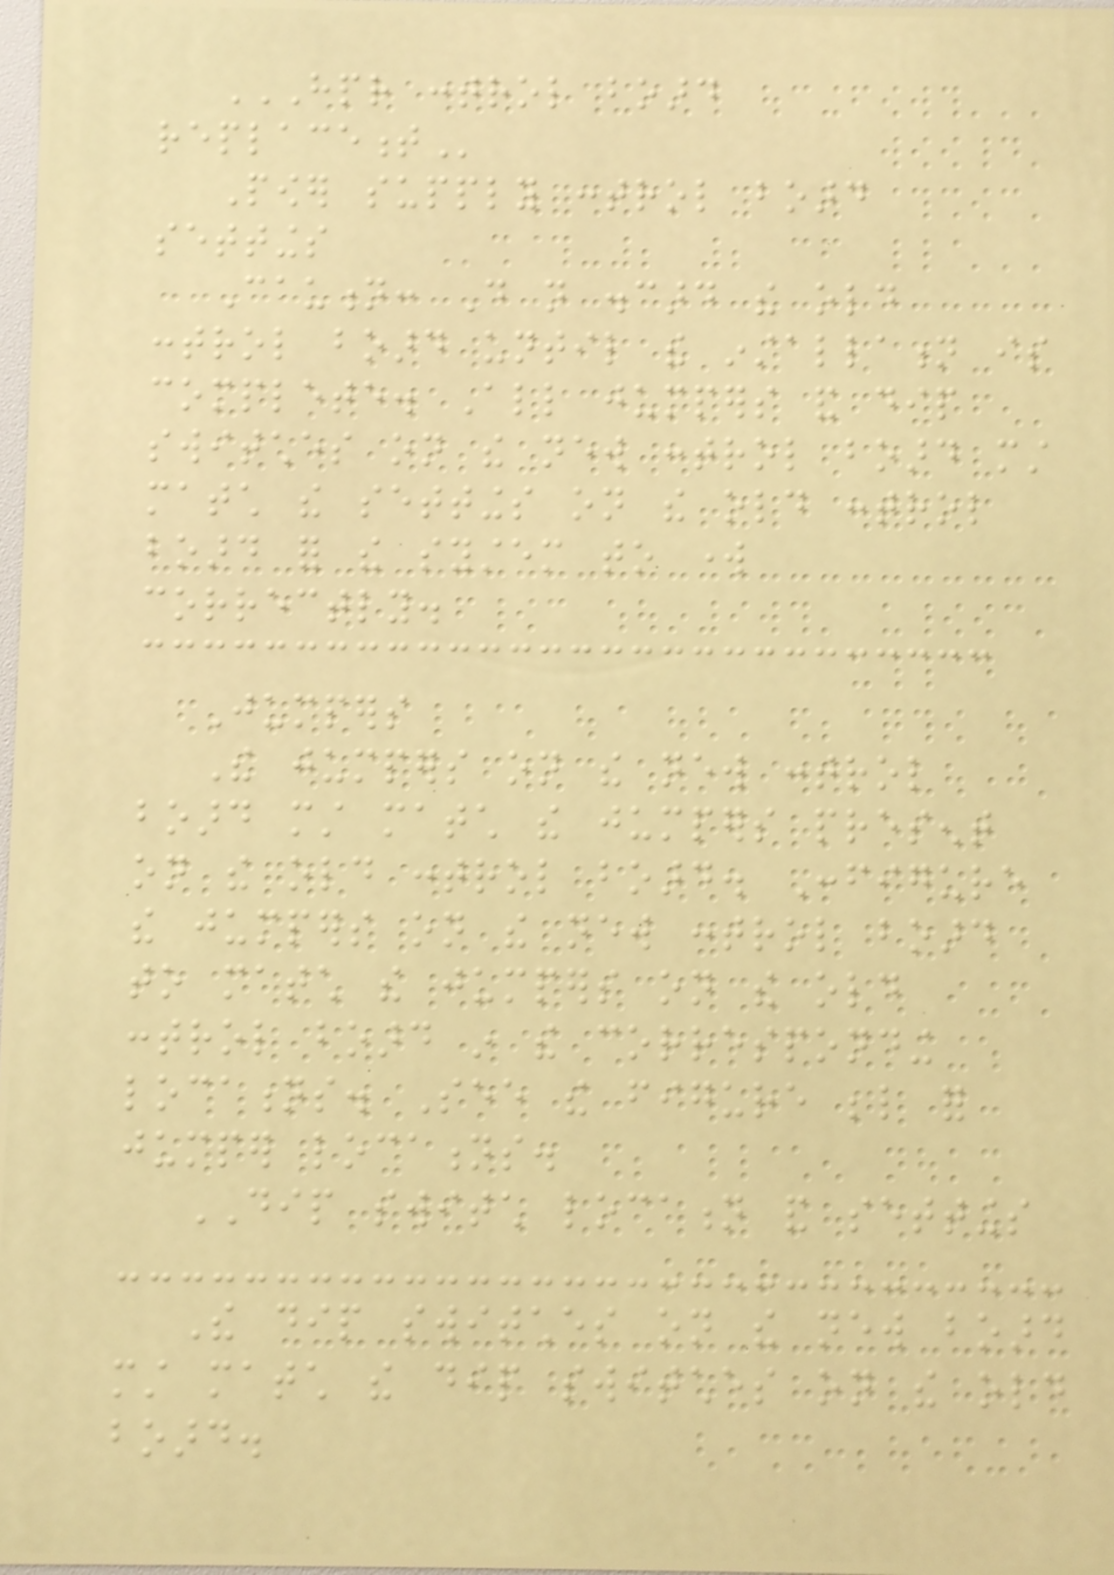HPR CONTROL BOARD
REPLACEMENT
Power supply control board
settings
Caution: Do not discard the old
control board until the installation is
complete. All jumpers and dip
switches on the new control board must
match the settings on the old control
board for the system to work
correctly.
Jumpers
The jumpers on the new control
board must match the jumpers present
on the old control board. Configure
the jumpers on the new control board
to match the jumpers on the old
control board in the corresponding
locations. See the figure below for
jumper locations.
DIP switch location and settings
The dip switches on the new board
must match the dip switches on the old
board.
